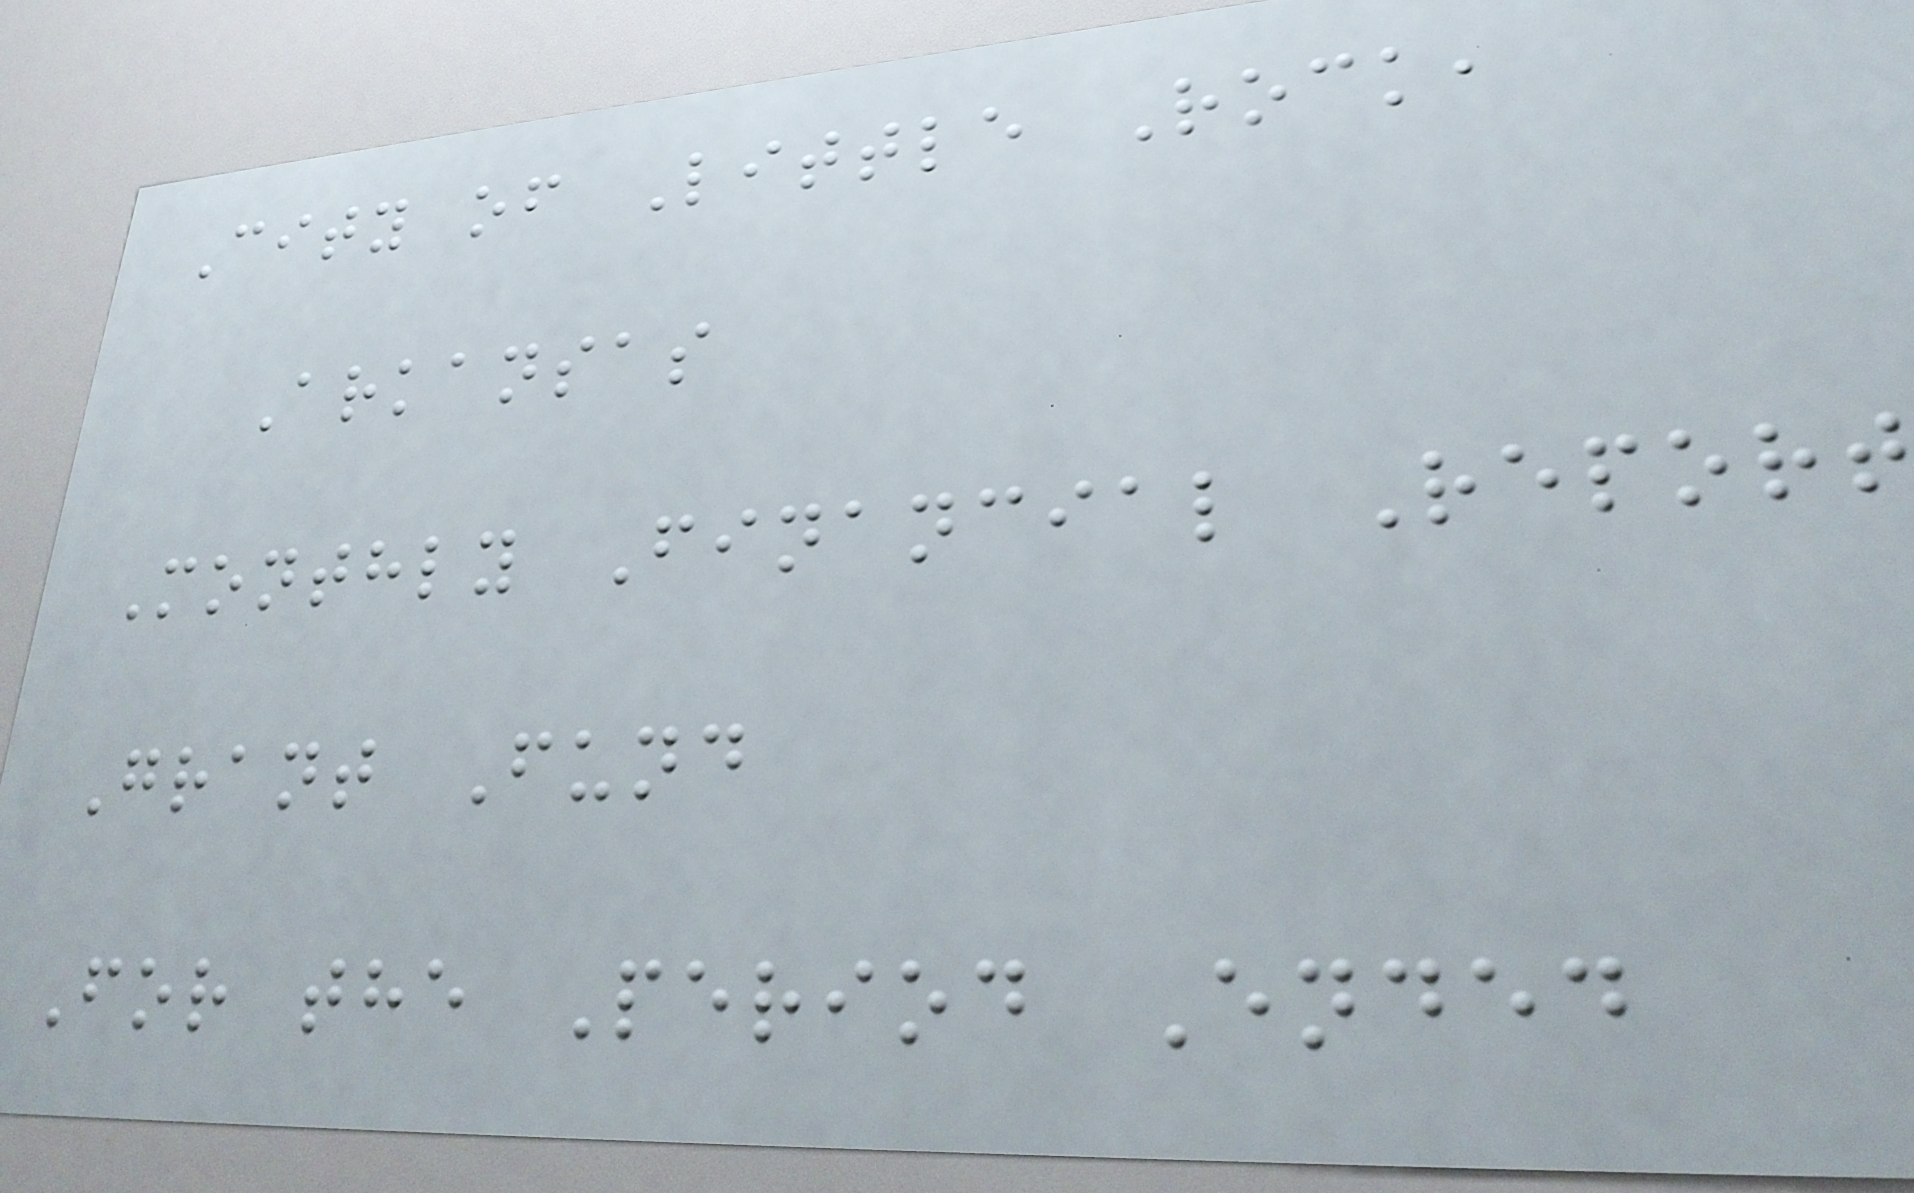City of Little Rock,
Arkansas
Monthly Financial Report
Grant Fund
For the Period Ended
